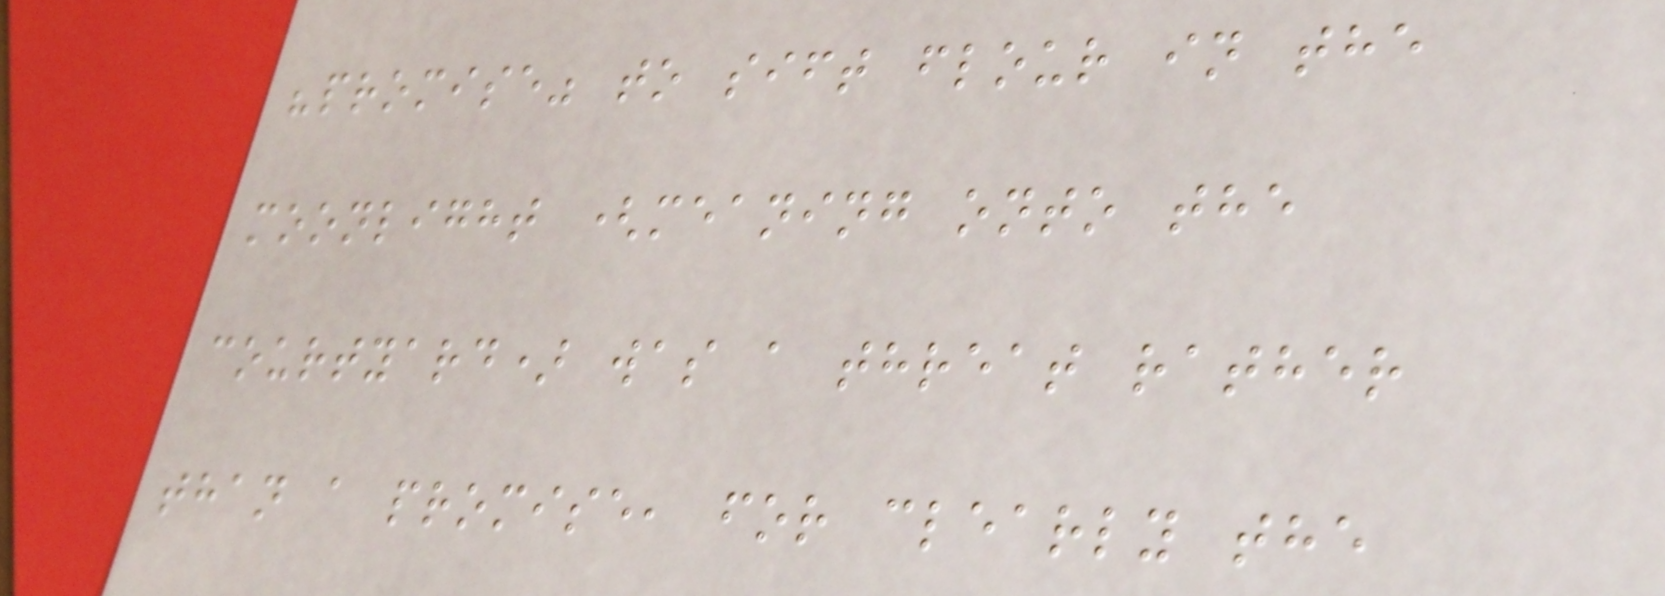"promise" to sift flour in the
moonlight (meaning onto the
courtyard) was a threat rather
than a promise, for clearly the
